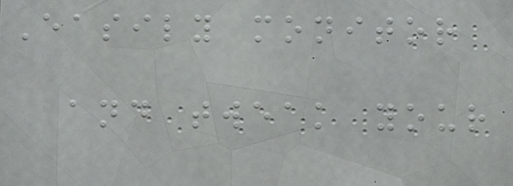Easily monitor
and tweak your
